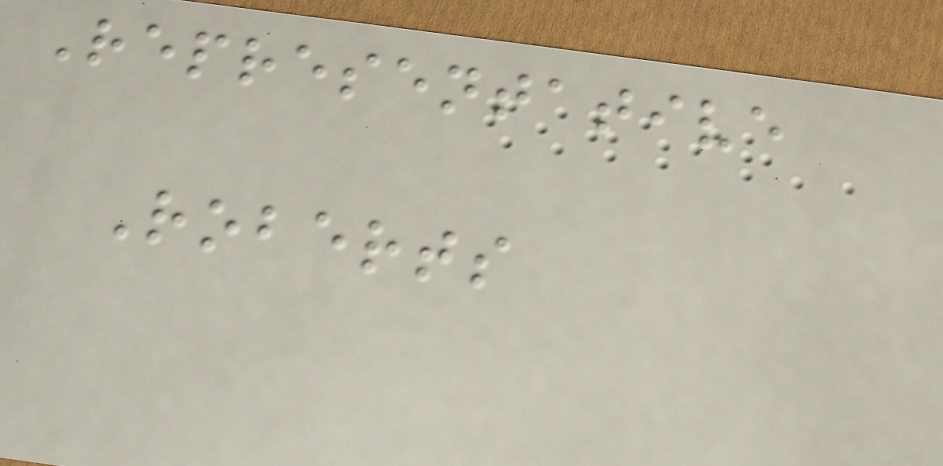Representative
Roberts
